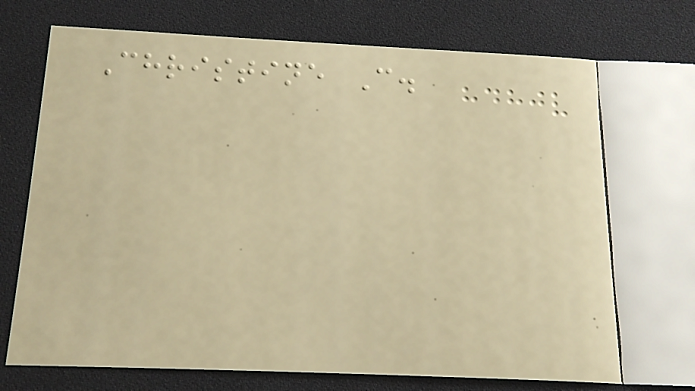Christine C.
